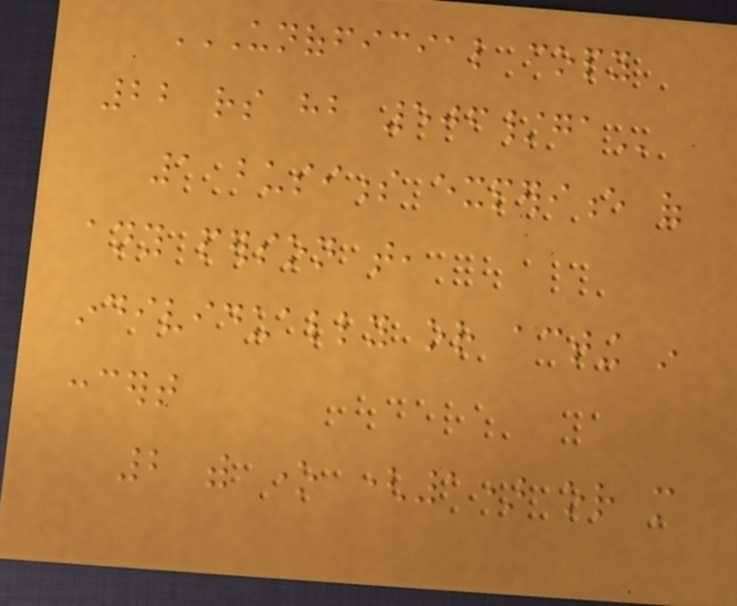UNOFFICIAL COPY
22 RS HB 506/GA
1 business experience of
any person that,
individually or acting in
concert
2 with one (1) or more
